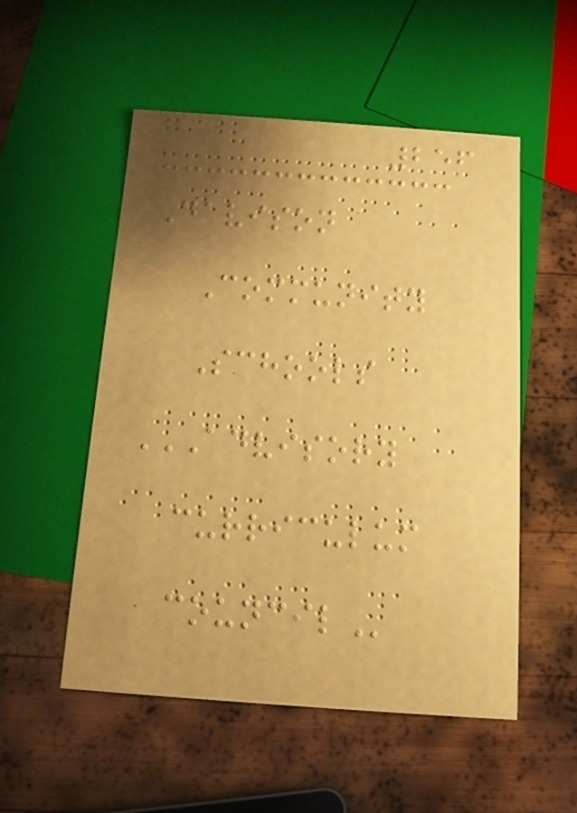256
Davison
Community
Schools
ADVISORY
CURRICULUM
COUNCIL
